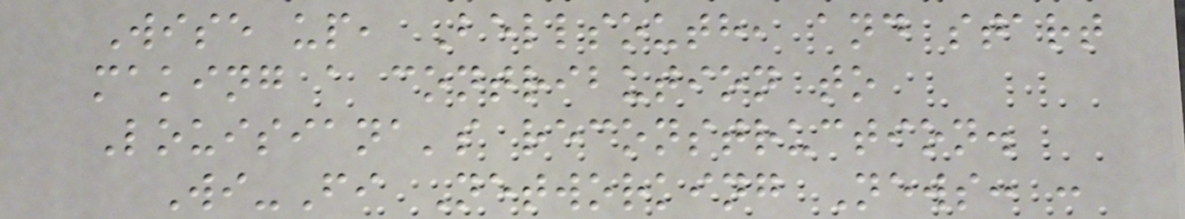Wise up, Bellsouth, and start
making a contribution to
Louisiana's reconstruction.
Wi-Fi Networking News: :
